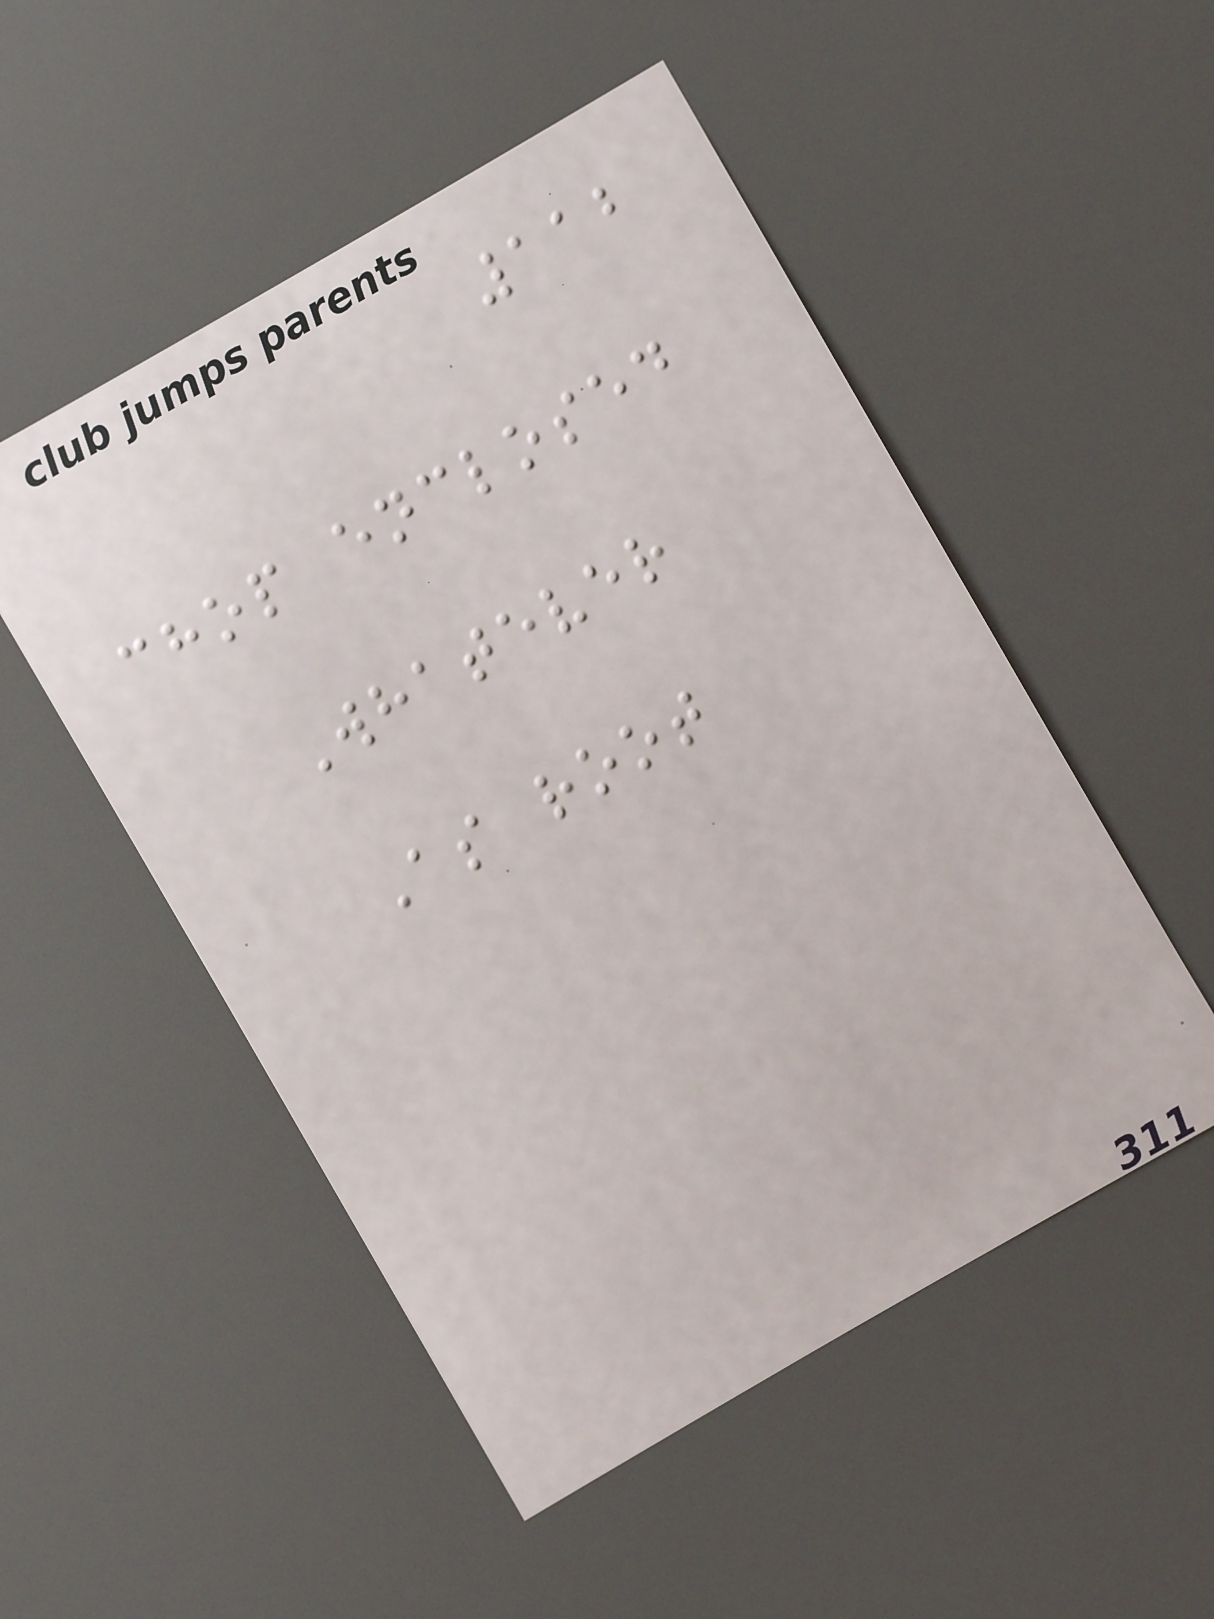112
chop enclosed
Whatever
As root
